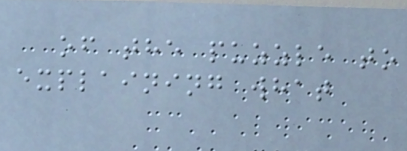of the puzzle to
explaining what
